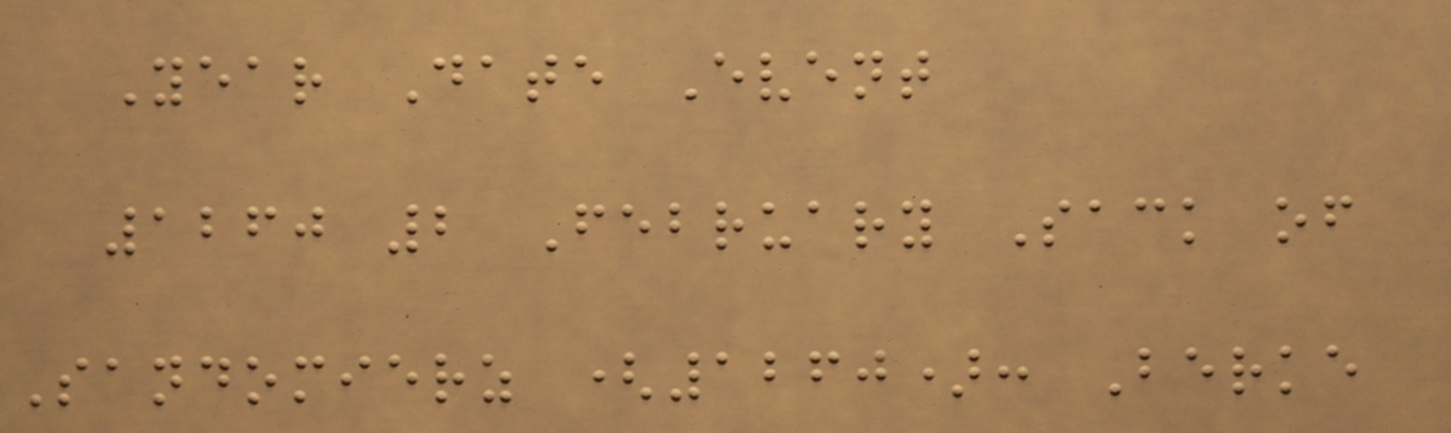Year Date Event
1260 2 February Sack of
Sandomierz (1260): Berke
